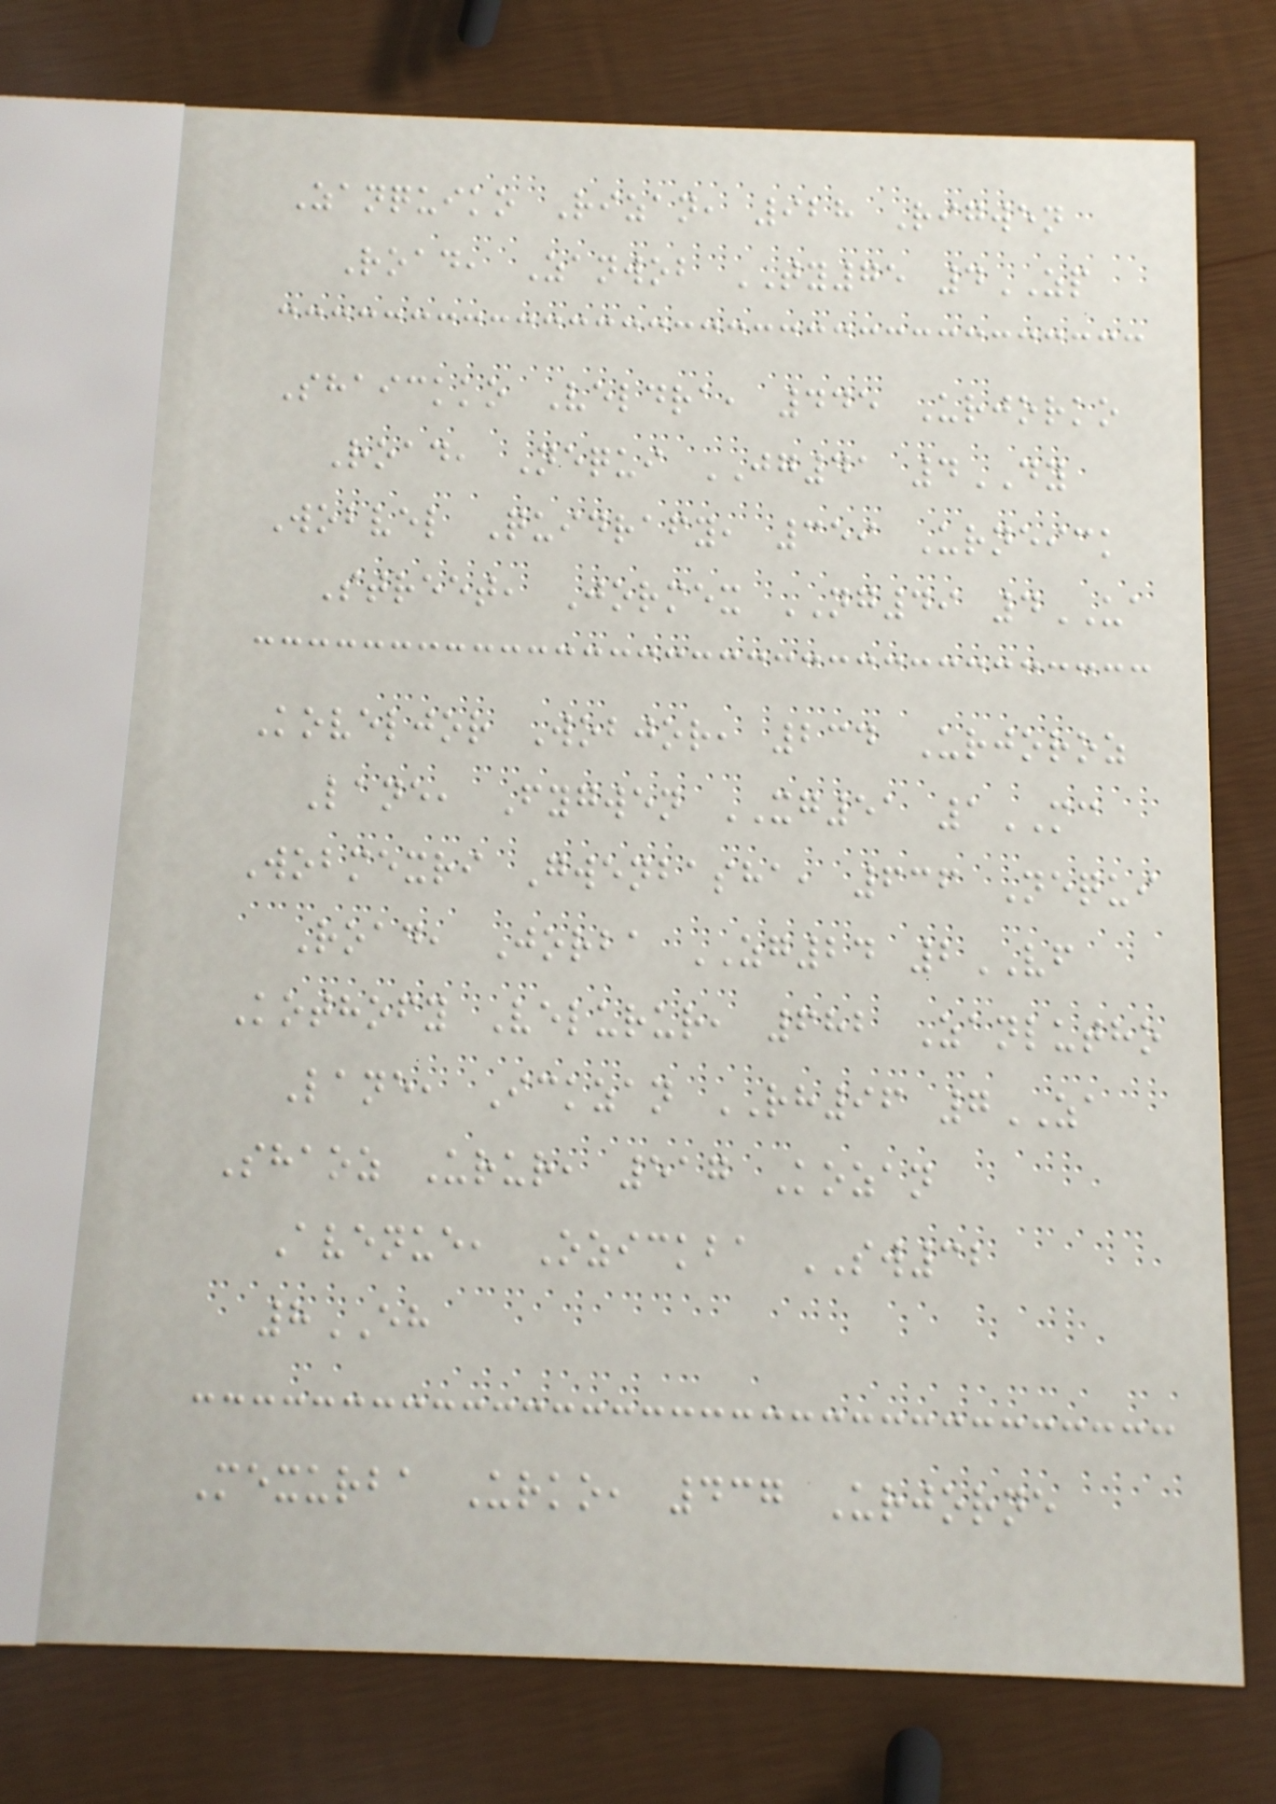Zanquiko Rizan, 928 Rigwen
Road, Zanwob TY75 4ZP
Shaickko Veldra, 445 Urjorko
Road, Nequi JG41 4DY
Wobvel Quidrafy, 359 Urneick
Street, Jormex NG49 4UA
Koveljor Wobjor, 234 Urjoroz
Lane, Fygwen XG51 1MC
Wobmexri Gwenbasha, 636 Nequi
Road, Jorba ZG24 2VF
Kothofy Velurur, 682 Zanlutho
Lane, Ickzan RH96 7ZA
Shaoz Urur, 517 Kozan
Avenue, Ozickba SW32
8EH
Mexurba Urko, 437 Urjorne
